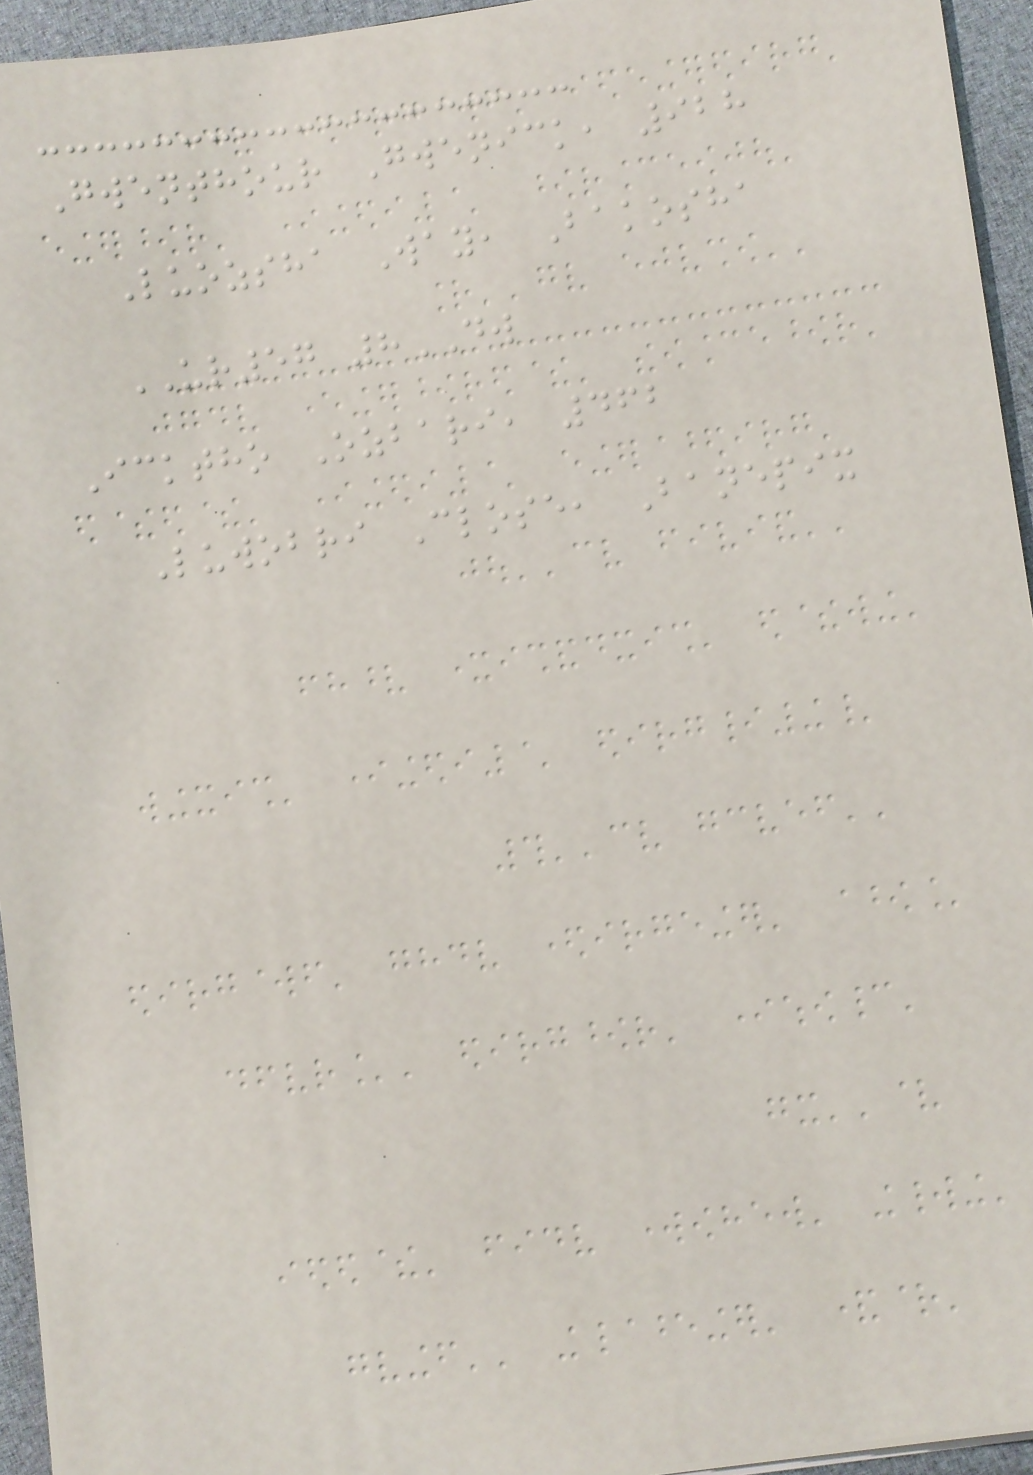Gwenthour Gwenick, 928
Luozsha Way, Bakosha
UR57 8DW
Icktho Ozbari, 462
Luwobri Close, Banepix
